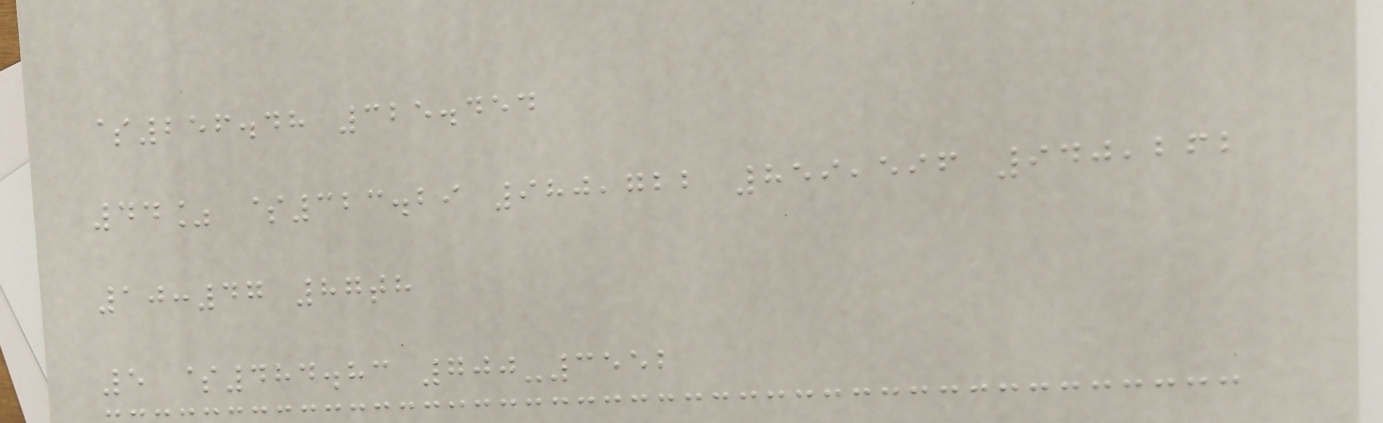$256.48 325.454
44% $323.29 980,722 859,596 940,262
10:47 87th
5 $484.83 700-3552
